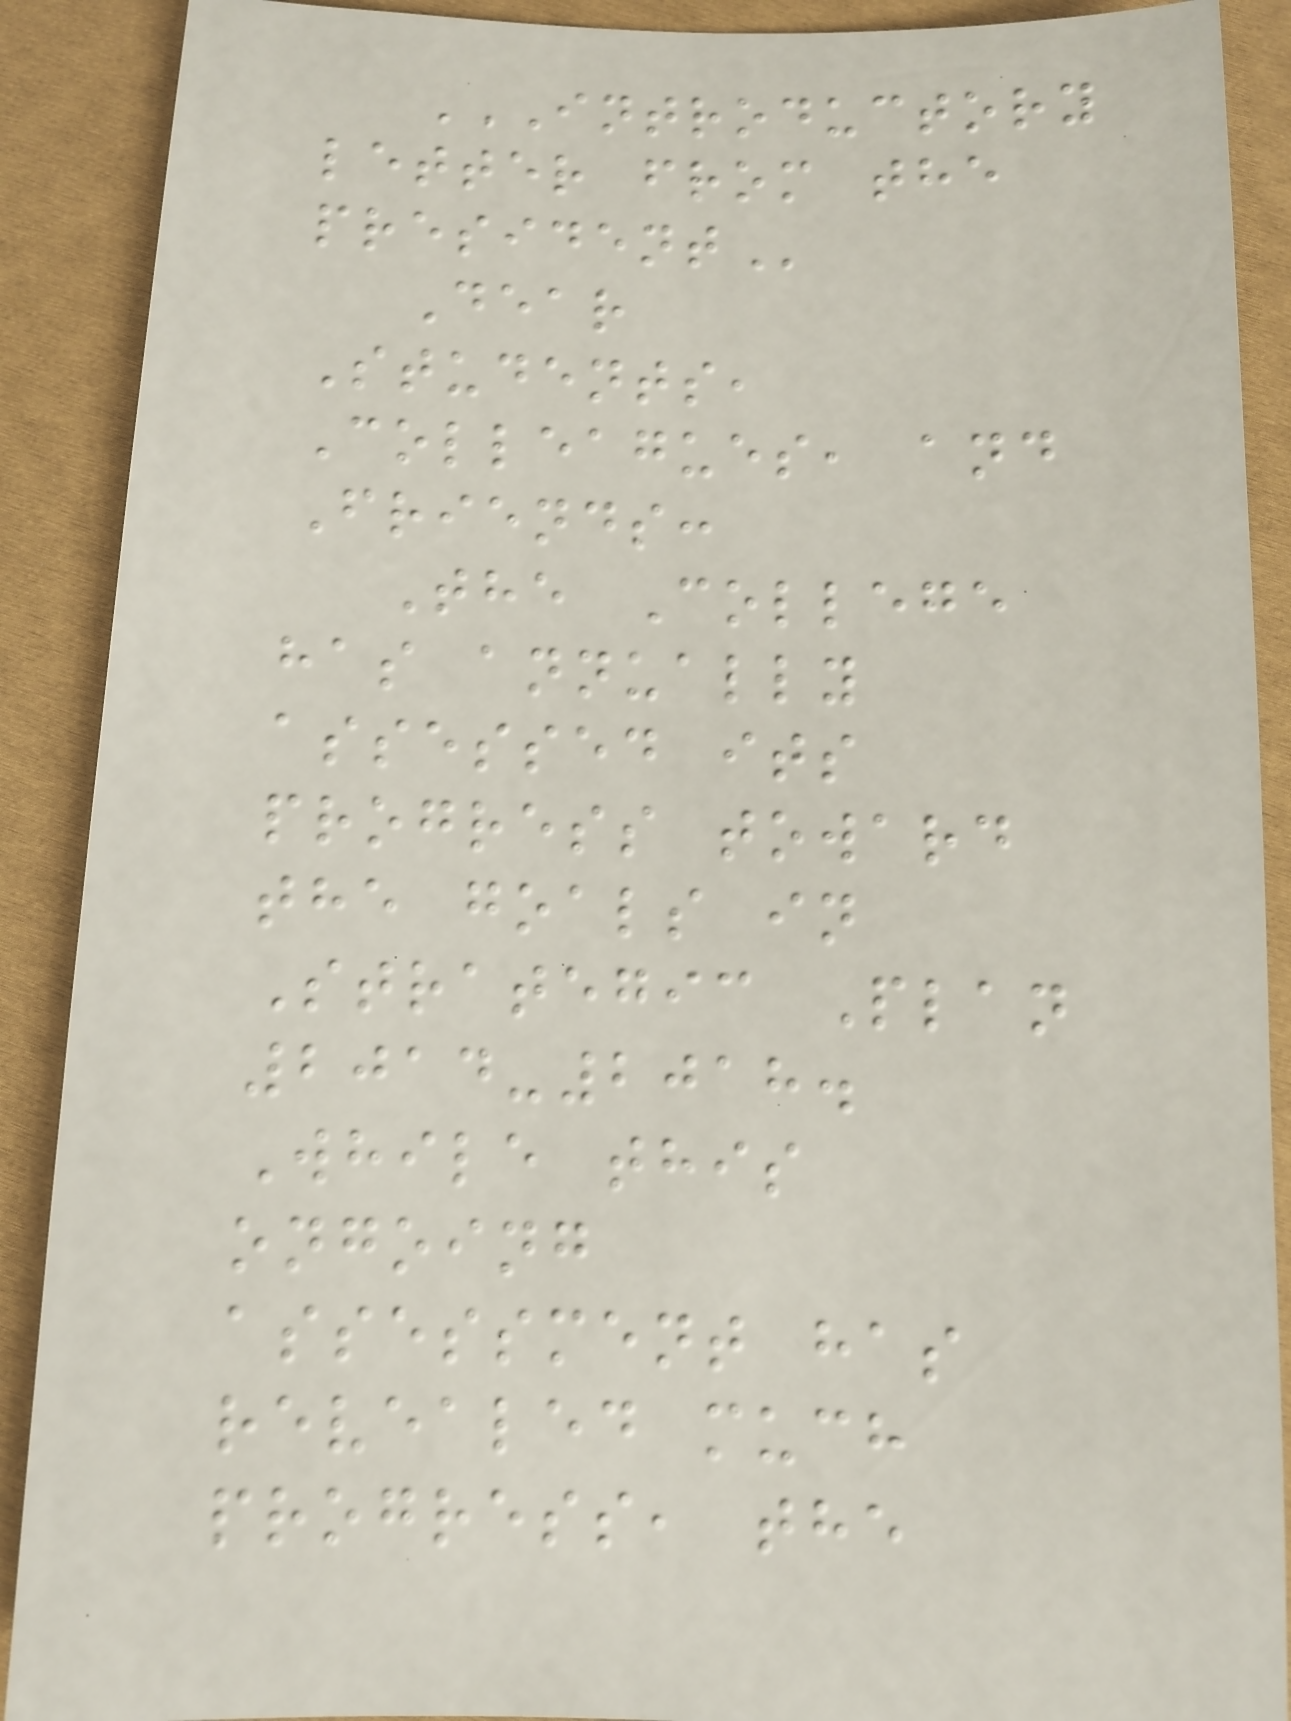INTRODUCTORY
LETTER FROM THE
PRESIDENT
Dear
Students,
Colleagues, and
Friends:
The College
has annually
assessed its
progress toward
the goals in
Strategic Plan
2014-2018.
While this
ongoing
assessment has
revealed much
progress, the
